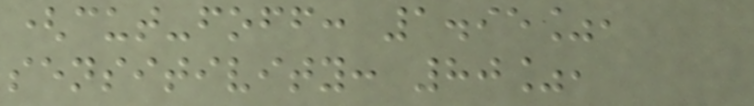(cut-foff: 1.95%,
sensitivity: 80%,
